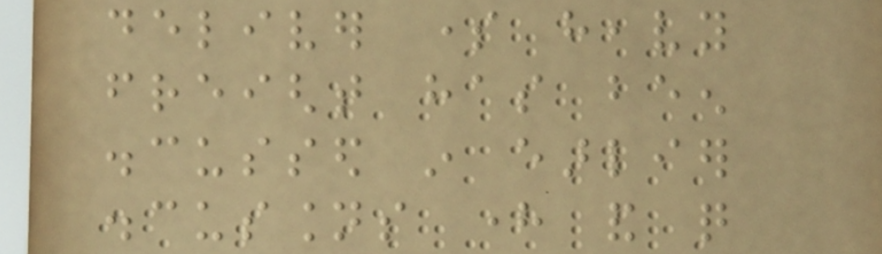deliver some heavy
freight has been
discussed in earlier
discussions here and quite
